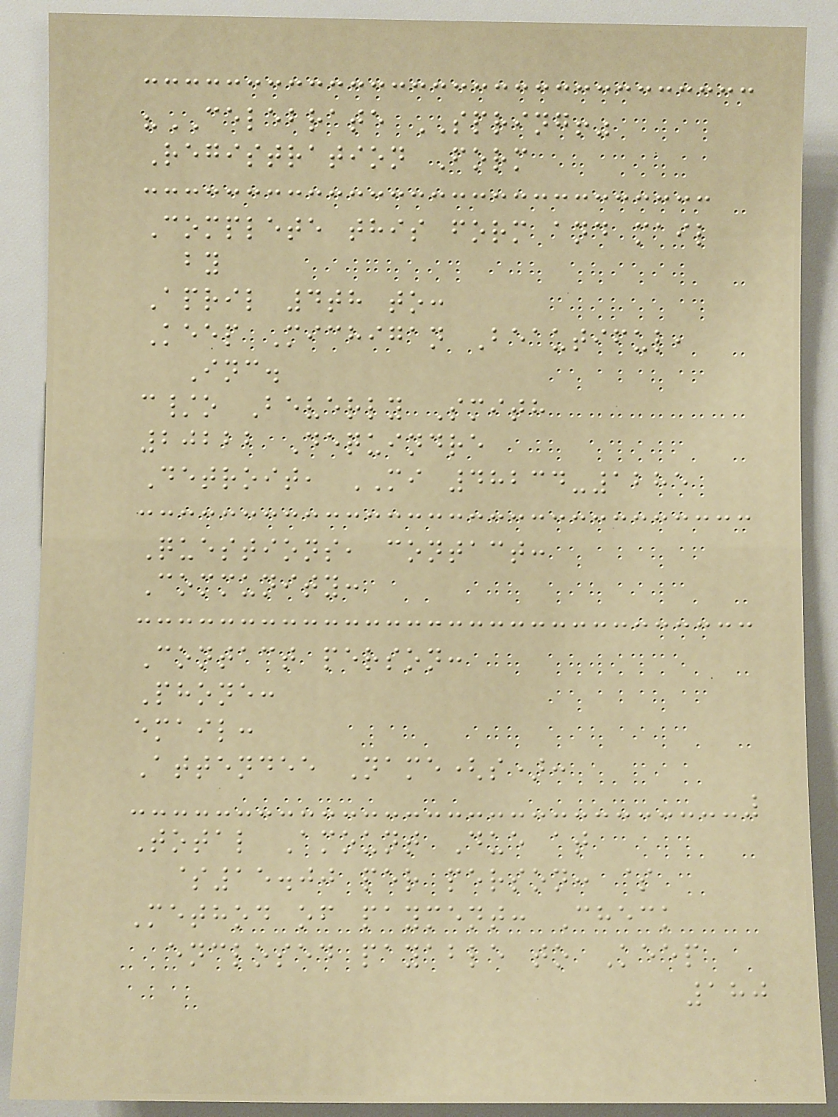"CELEBRATE SPRING!"
Registration Form
Complete this form and mail
by
April 4th to:
Keep Michigan Beautiful,
Inc.
c/o Beverly Smith
20222 Dequindre
Detroit, MI 48234-1285
Questions, contact:
Community:
Contact person:
Phone:
email:
Attendee Name(s):
Total Amount Due at
$15.00 per person: $
Method of payment: Check
enclosed payable to Keep
180
